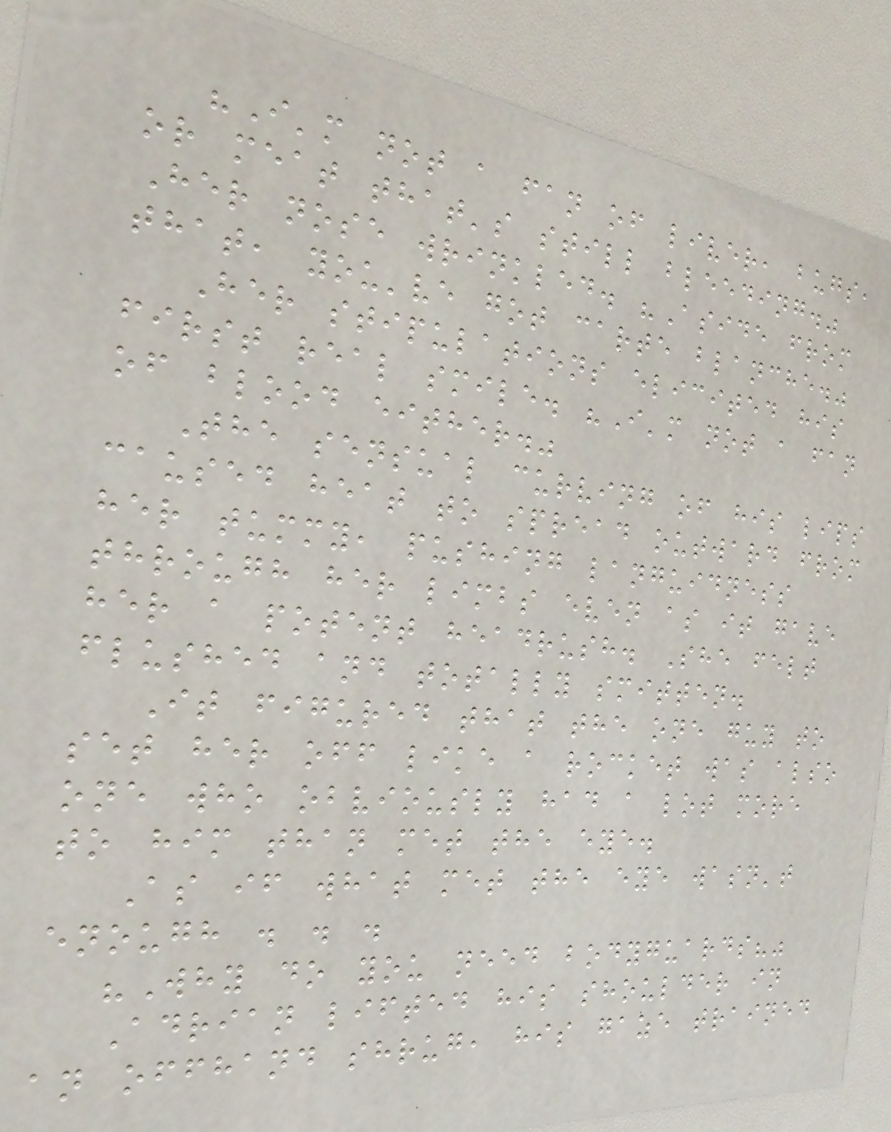"I'm not a fan of liver, bugs,
or meat that's still bleeding."
Her nose wrinkled. "Aside from
that, you've got carte blanche."
Her stipulations elicited his
first real smile. "I'm not a fan
of blood either."
The sensual curving of his lips
caused heat to spread outward from
her tummy, pushing languidness
through her limbs even as it gave
her a potent headrush. She felt
flushed and totally smitten.
It figured that the one guy to
set her off like a rocket was also
one who obviously had a lot more
to him than met the eye.
As if what met the eye wasn't
enough . . .
"Why do you need bodyguards?"
Adrian lifted his shoulder in
an offhand shrug, his gaze trained
